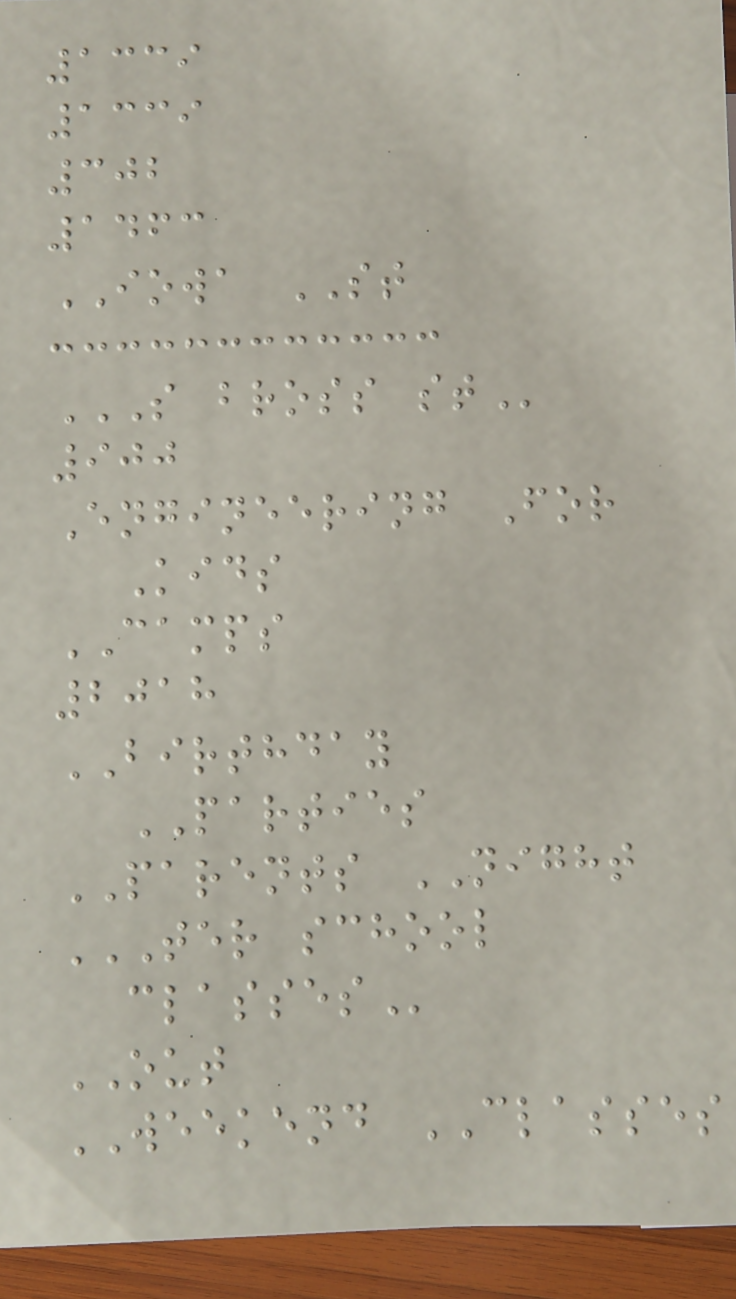1339
1339
302
1463
IOWA ST
S BROSS ST
900
Engineering For
Kids
CAMPS
2018
BIRTHDAY
PARTIES
PARENTS NIGHT
TER SCHOOL
CLASSES
OUT
WEEKEND CLASSES
